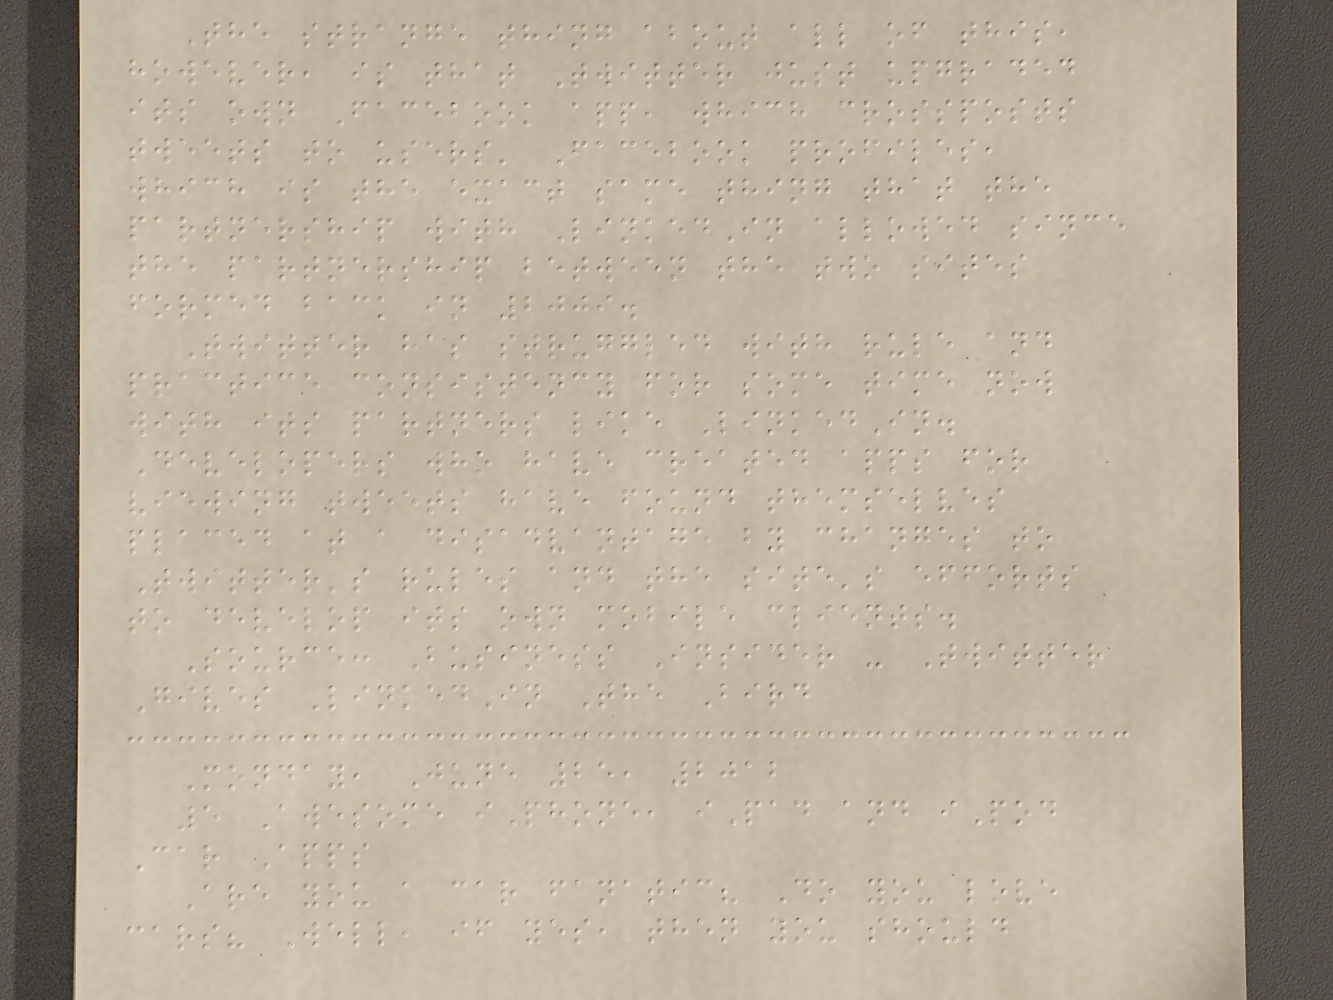The strange thing about all of this,
however, is that Twitter just upgraded
its own Facebook app, which crossposts
tweets to users' Facebook profiles,
which is the exact same thing that the
partnership with LinkedIn allowed since
the partnership between the two sites
formed back in 2009.
Twitter has struggled with rule and
practice consistency for some time now
with its partners like LinkedIn.
Developers who have created apps for
viewing tweets have found themselves
placed at a disadvantage by changes to
Twitter's rules and the site's efforts
to develop its own mobile clients.
Source: Business Insider - Twitter
Gives LinkedIn The Bird
Monday, June 25, 2012
5 Awesome iPhone, iPad and iPod
Car Apps
Are you a car fanatic? Do you love
cars? Well, if yes, then you should
